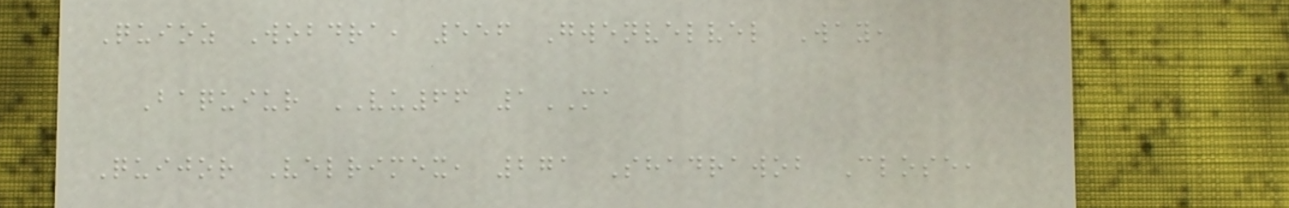Quioz Wobdra, 556 Gwenvelvel Way,
Baquiur VU66 1MA
Quijor Velrimex, 271 Shadrawob Close,
